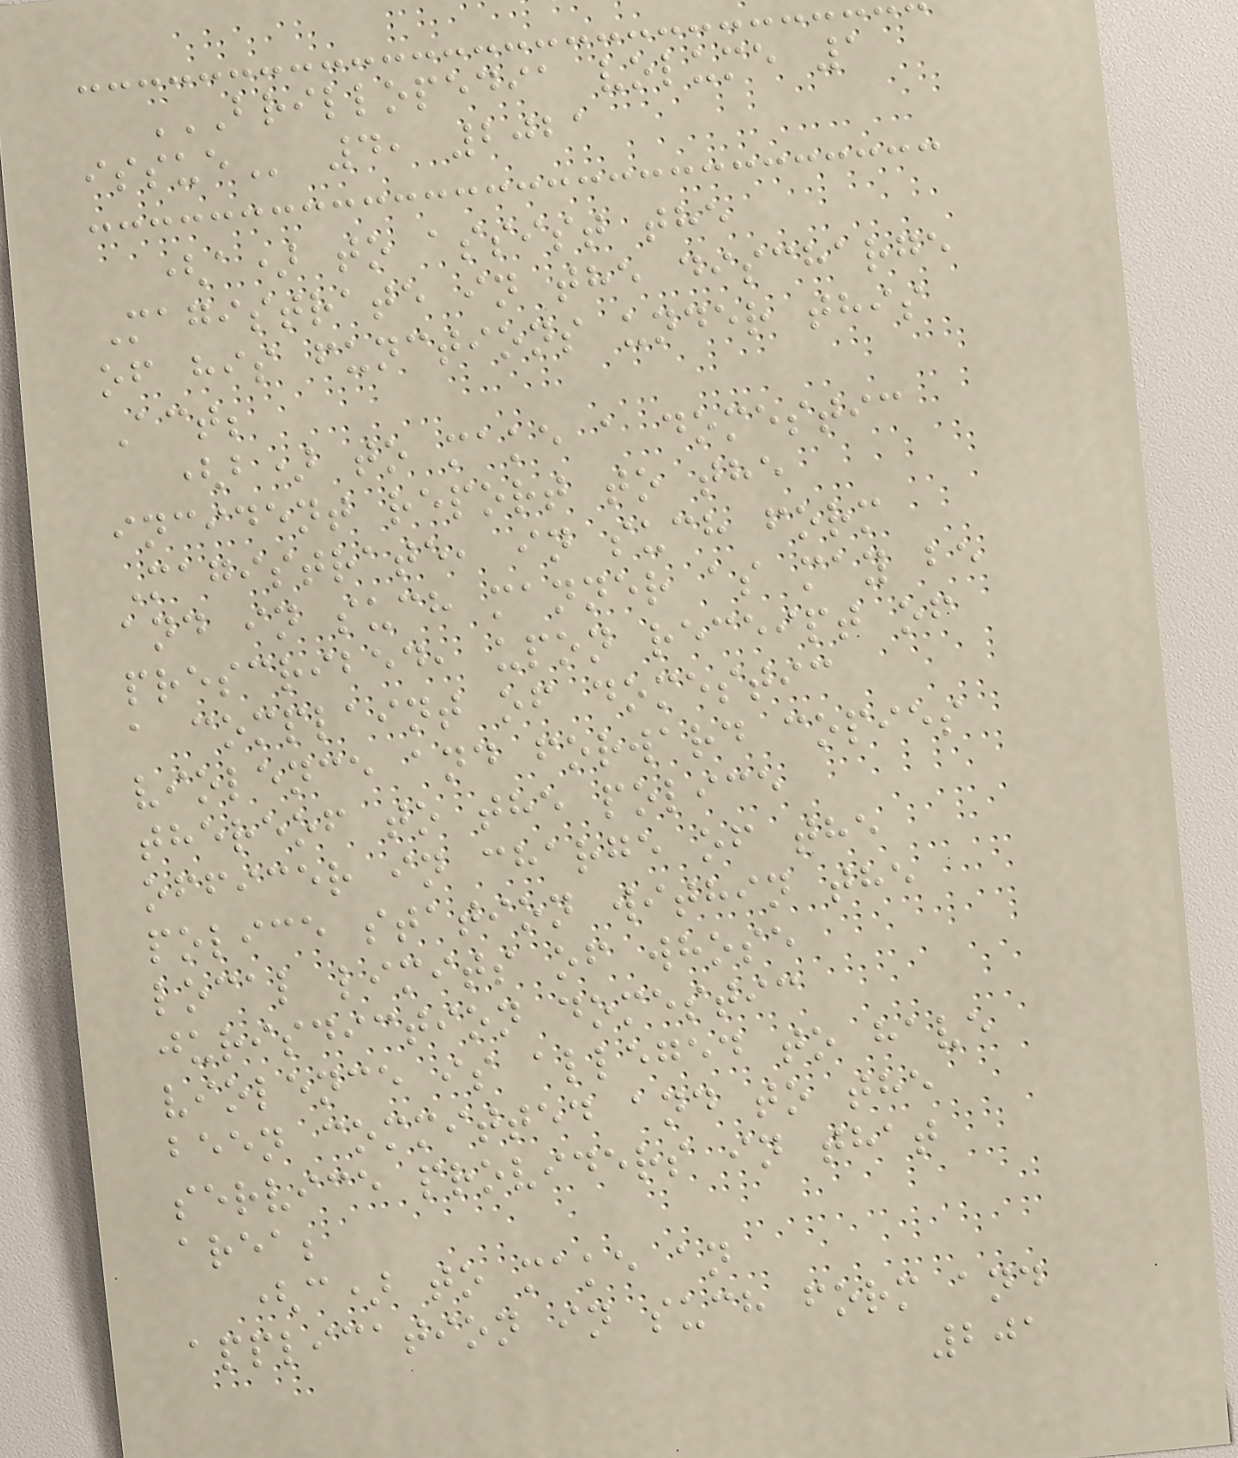BRILLOPEDIA VOLUME 1
ISSUE 4, 2021
(a) to assist the
Magistrate in the discharge
of his functions under this
Act;
(b) to make a domestic
incident report to the
Magistrate, in such form
and in such manner as may be
prescribed, upon receipt of
a complaint of domestic
violence and forward copies
thereof to the police
officer in charge of the
police station within the
local limits of whose
jurisdiction domestic
violence is alleged to have
been committed and to the
service providers in that
area;
(c) to make an
application in such form and
201
